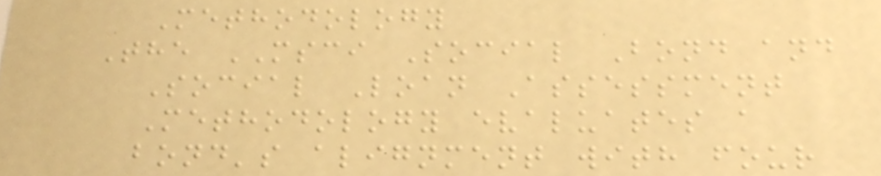Methodology
The MSCI Social Bond and
Social Loan Assessment
Methodology evaluates a
bond's alignment with four
